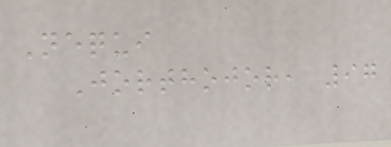Nequi
Jorthojor, 97
